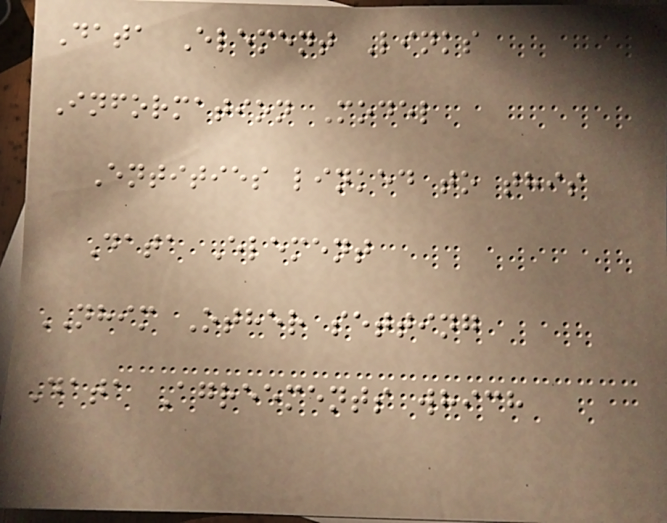Data Element Links
Information Model
Entities linked to this
Data Element
NHIM Other setting
Data Agreements which
